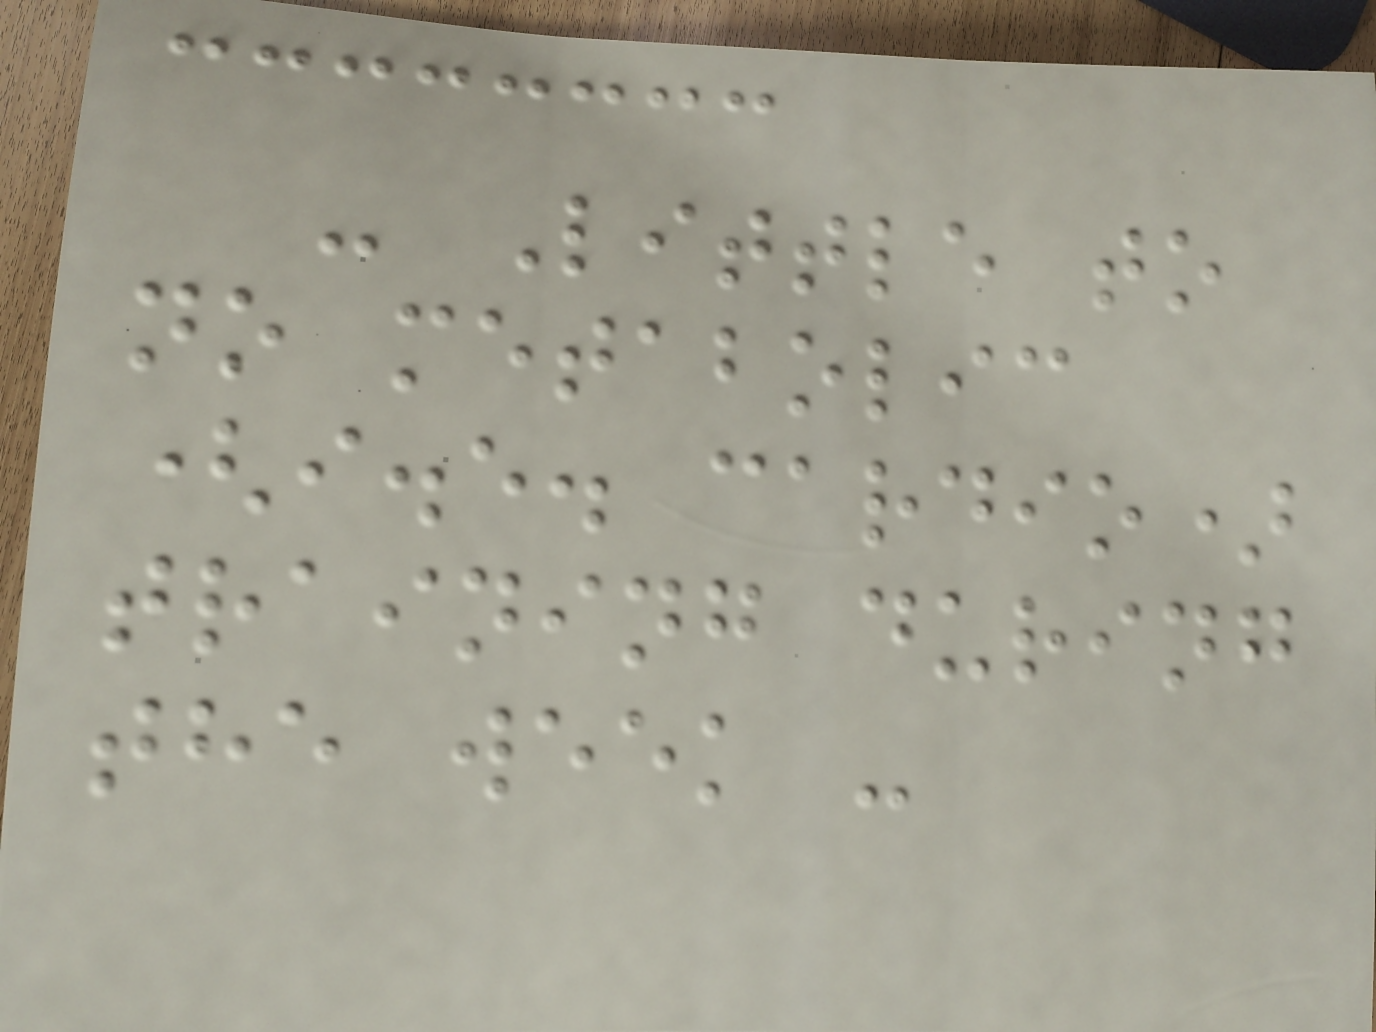- Little to
no metabolic
(i.e. cardio)
training during
the week -
